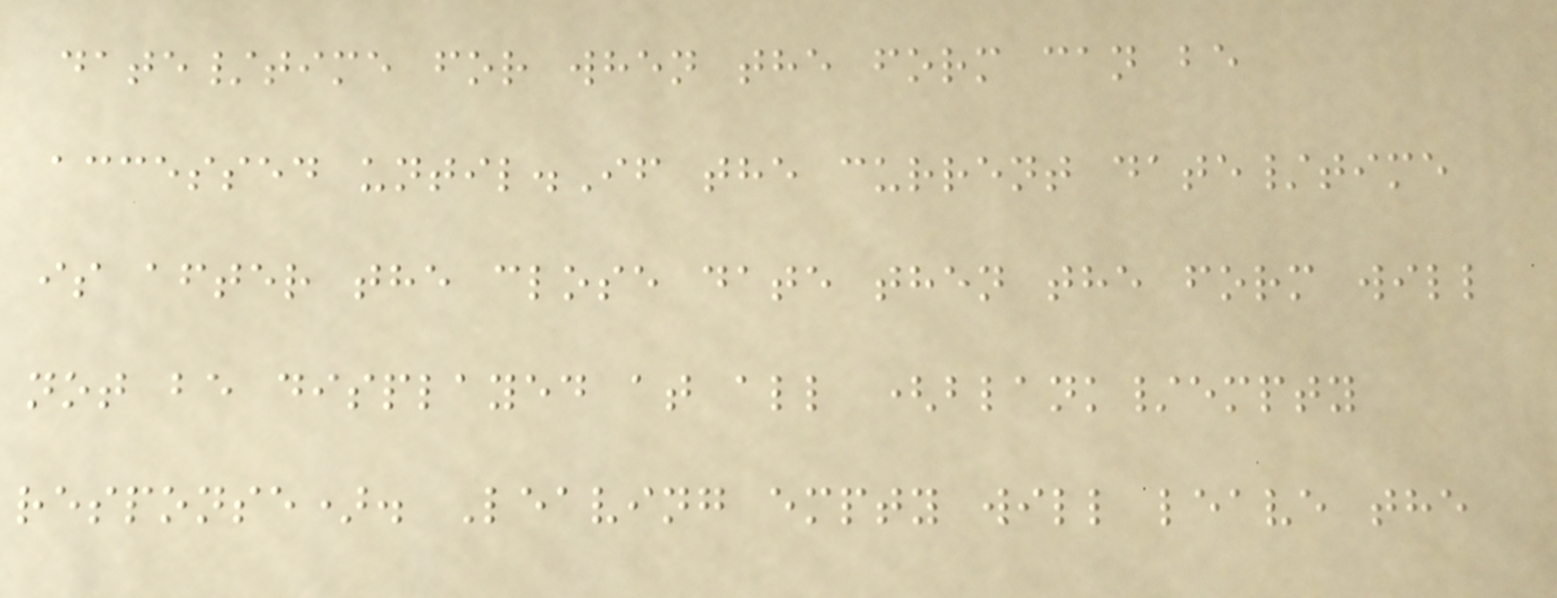date/time for when the form can be
accessed until.If the current date/time
is after the close date then the form will
not be displayed at all (blank/empty
response). Leaving empty will leave the
